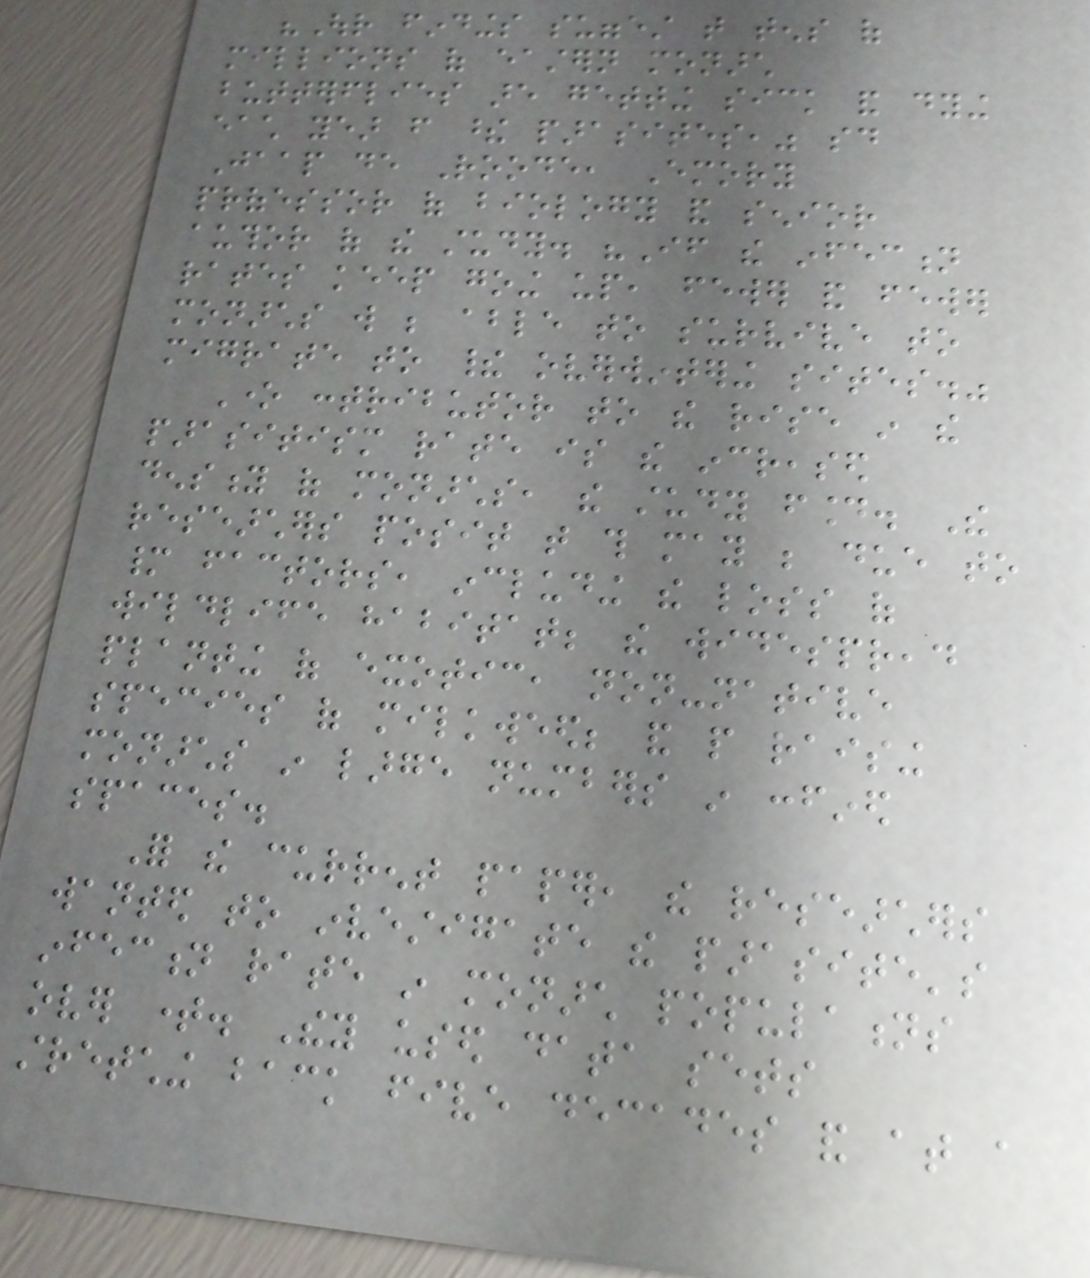"Our findings suggest that tens of
millions of eastern monarch
butterflies are getting sick and dying
each year from these parasites," said
Jaap de Roode, Emory
professor of biology and senior
author of the study. "If the infection
rates keep going up, fewer and fewer
monarchs will be able to survive to
migrate to their overwintering sites."
One contributor to the rise in the
parasitism rate is the increased
density of monarchs, the study found. The
researchers posit that this may be due to
many factors, including the loss of
wildlife habitat; the widespread
planting of exotic, non-native
species of milkweed; and people raising
monarchs in large numbers in confined
spaces.
For the current paper, the researchers
wanted to investigate the parasite's
infection rate in monarch populations
over time. They used data sets
stretching back five decades and at a
